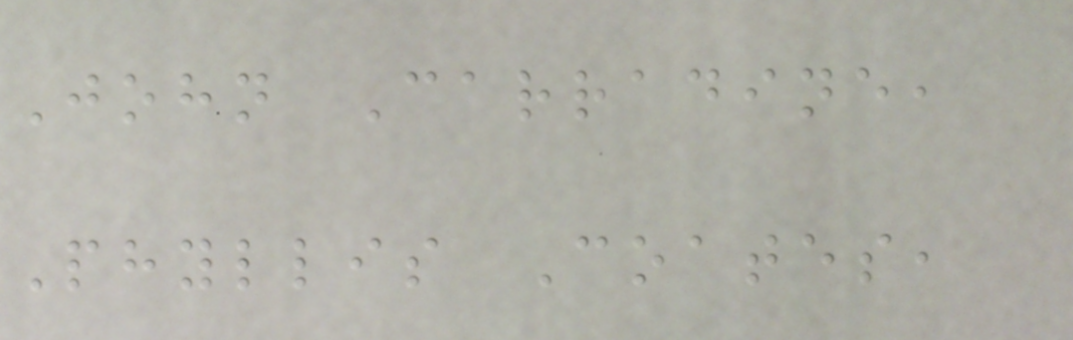John Carradine,
Phyllis Coates,
